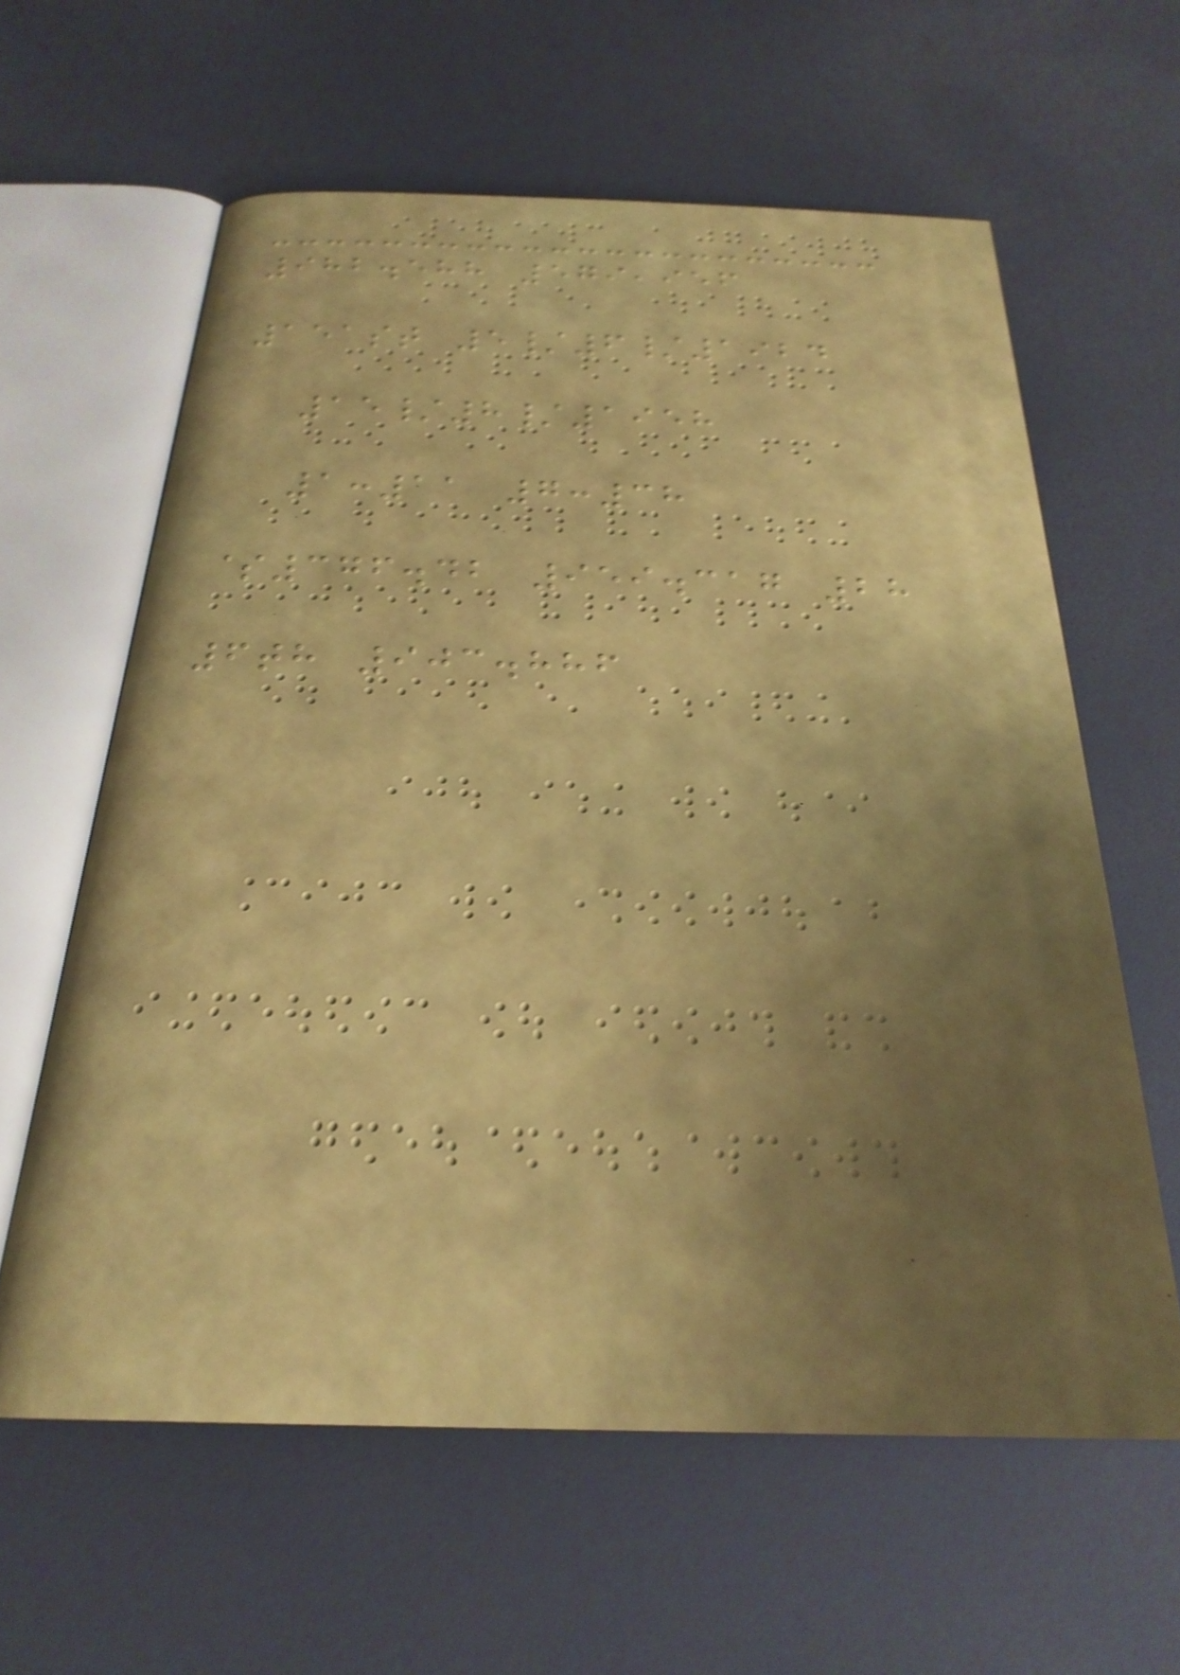982.588 579,956
151st 5/6/1924
15/8/1958
1:11 7:38
$376.42 959.317 28
6th 903.886
